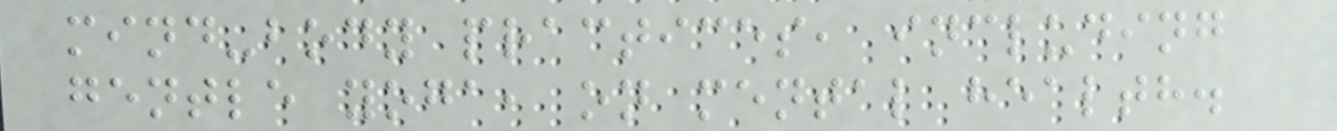mind-body practices, including
gentle yoga, on mental health.
